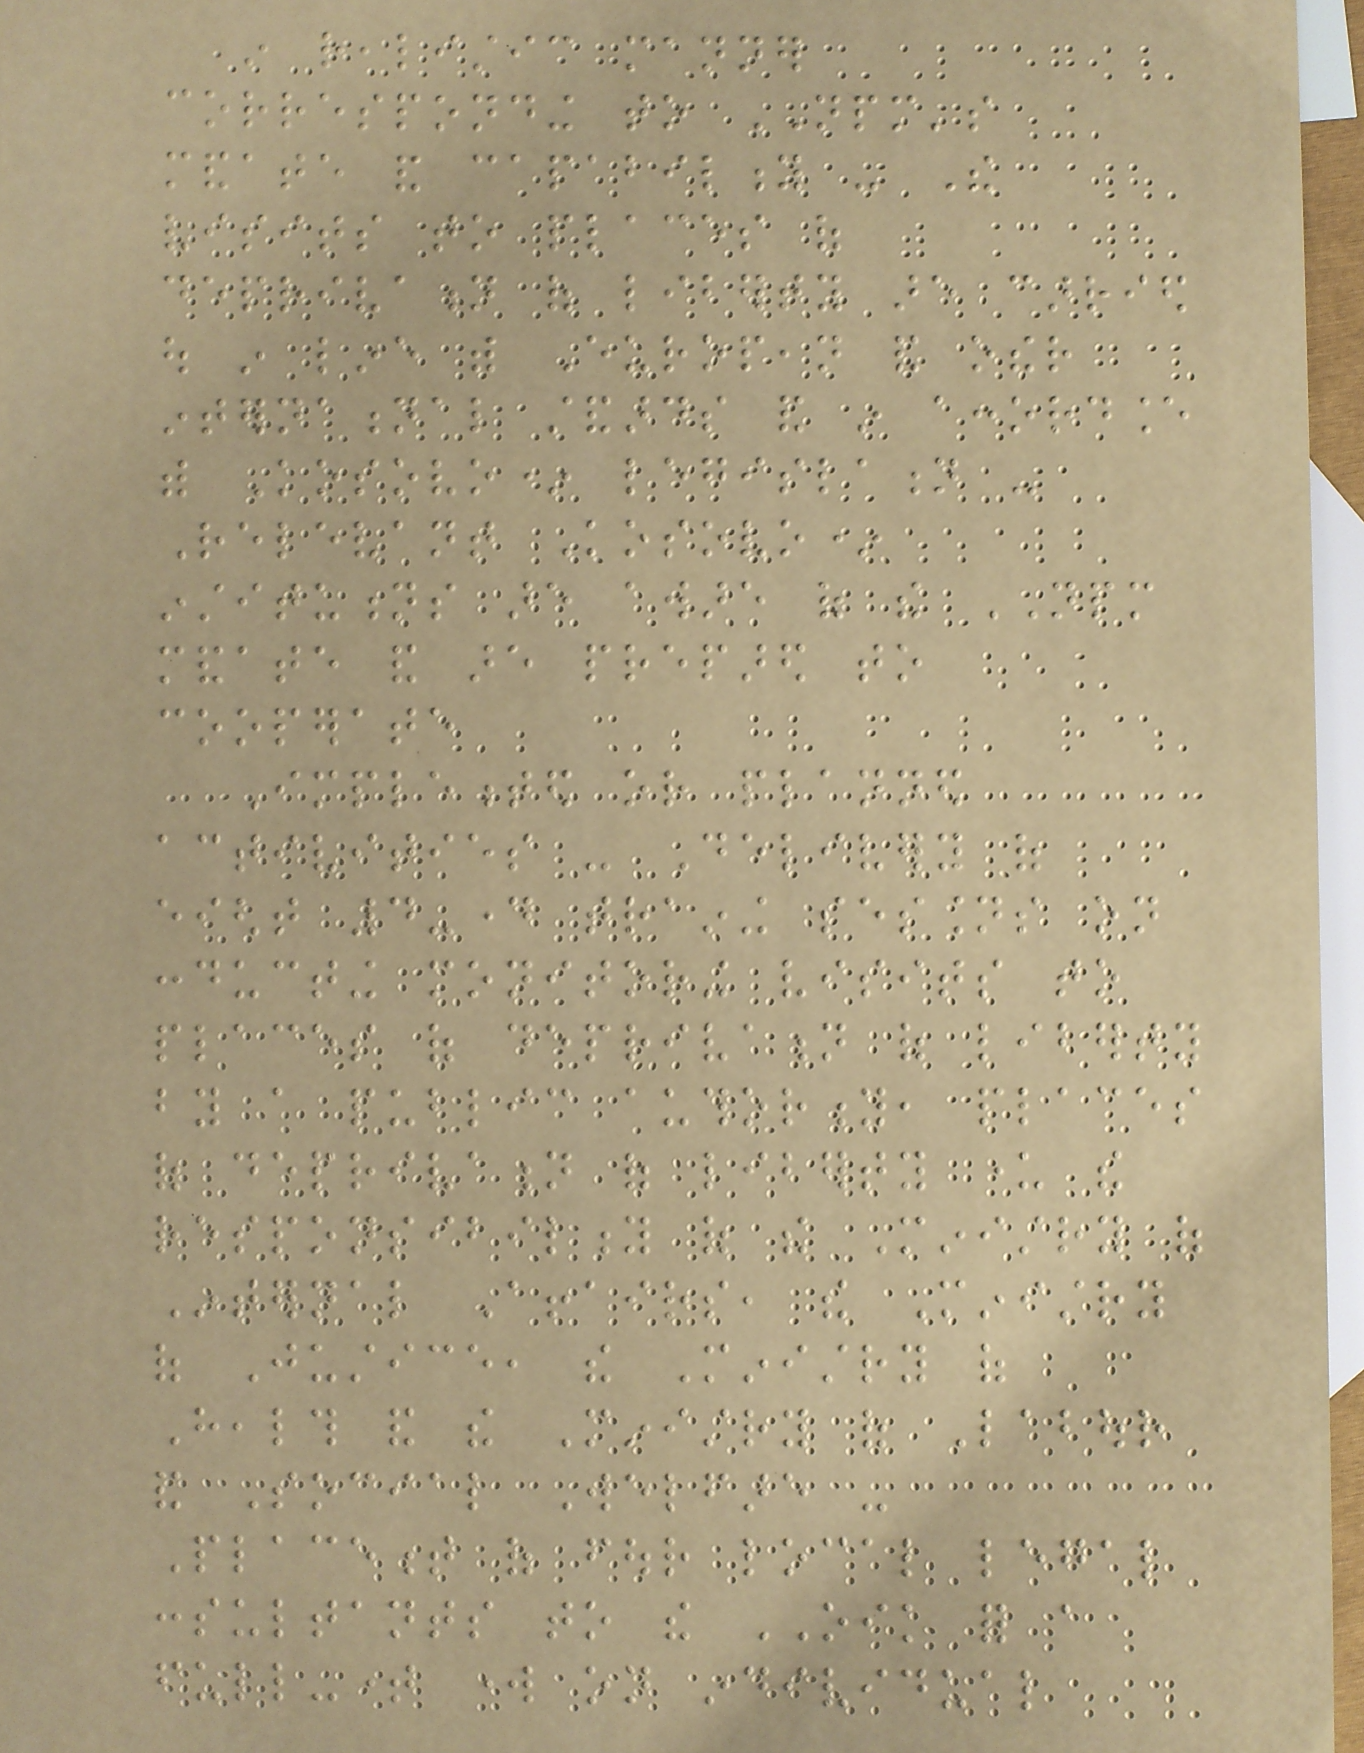in realistic manner
corresponding to NPM's
mandate and capability - The
visits to places of
deprivation of liberty are carried
out in line with European and other
international standards and in accordance
with Kosovo* legislation -
Relevant Kosovo*
institutions are aware of the NPM
mandate and are prepared to
cooperate
Implemented or planned
activities - Delivery of
eight 4-day training sessions on
conducting monitoring visits to
places of deprivation of liberty
by a public authority, places
of deprivation of liberty under the
responsibility of the Ministry of
Internal Affairs, the Ministry
of Justice, the Ministry of
Health and the Ministry of Labour
and Social Welfare -
Placement of four local legal
consultants to the OIK for a
full-time work on individual
